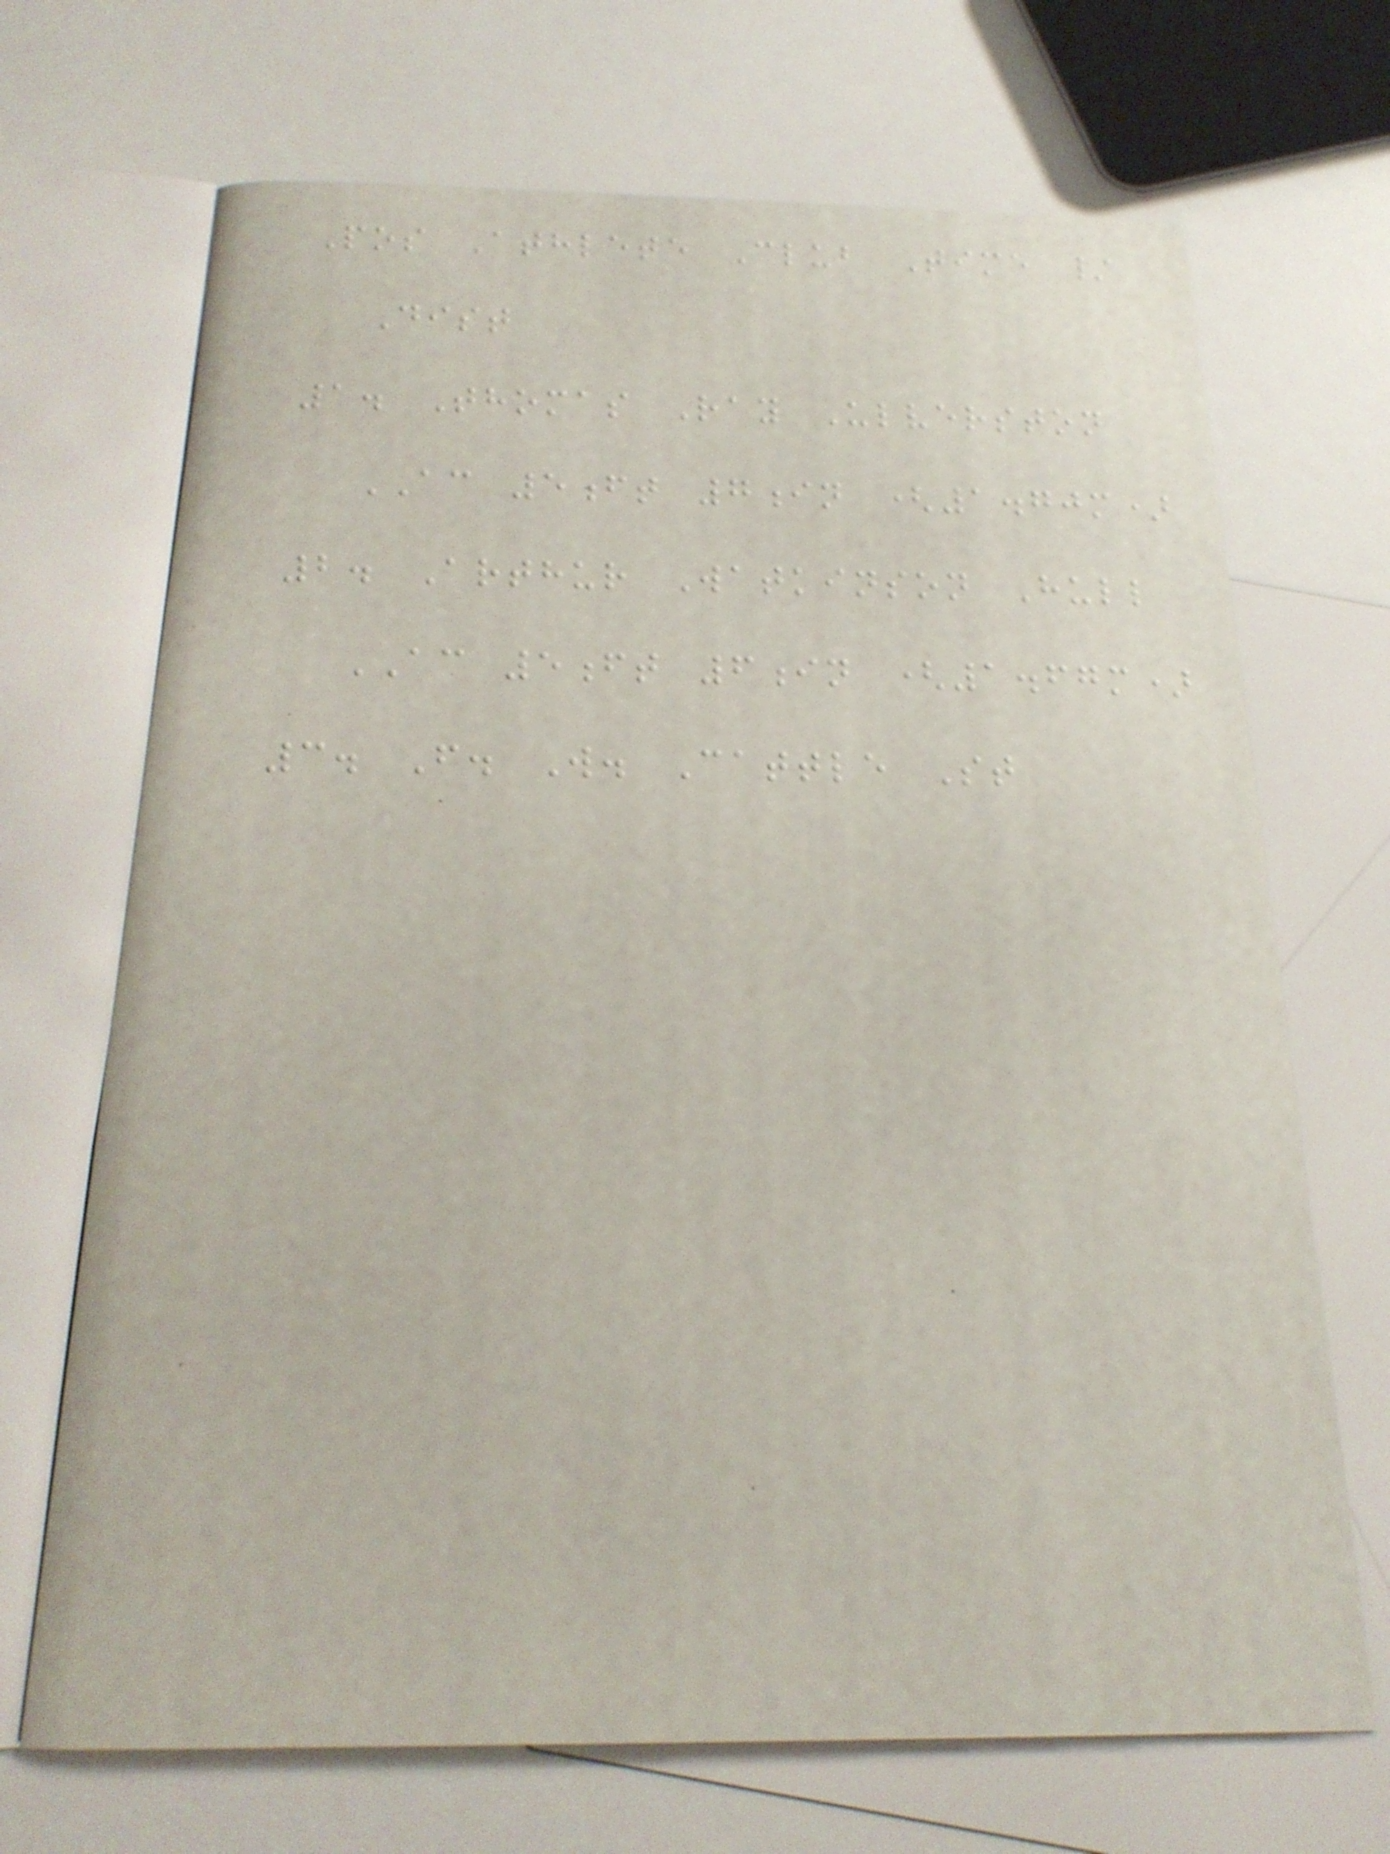Pos Athlete Club Time /
Dist
1. Thomas Ray Ulverston
AC 5ft 7in (1.70m)
2. Arthur Watkinson Hull
AC 5ft 6in (1.67m)
3. F. W. Cattle St
